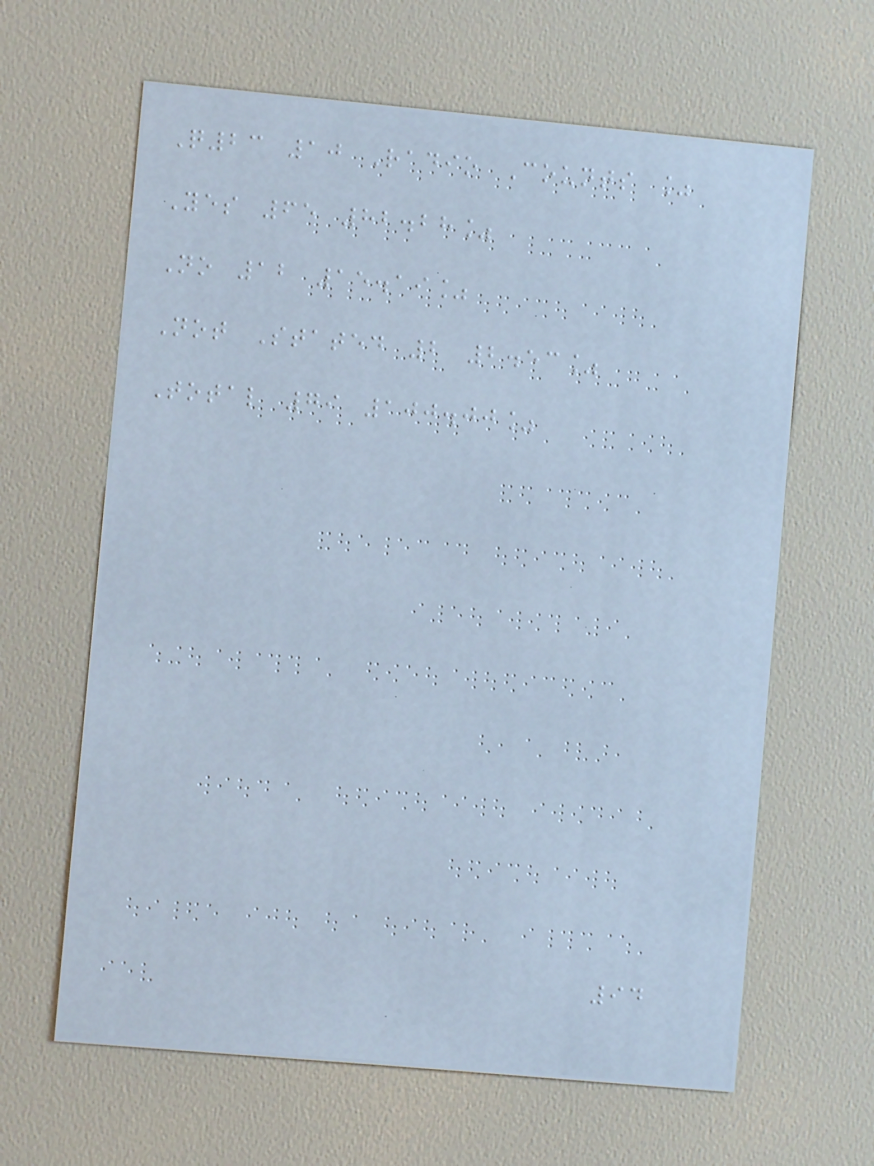Q23 10 Radio Counts %
Yes 65 82.28%
No 12 15.19%
Not Stated 2 2.53%
Total 79 100.00%
94
